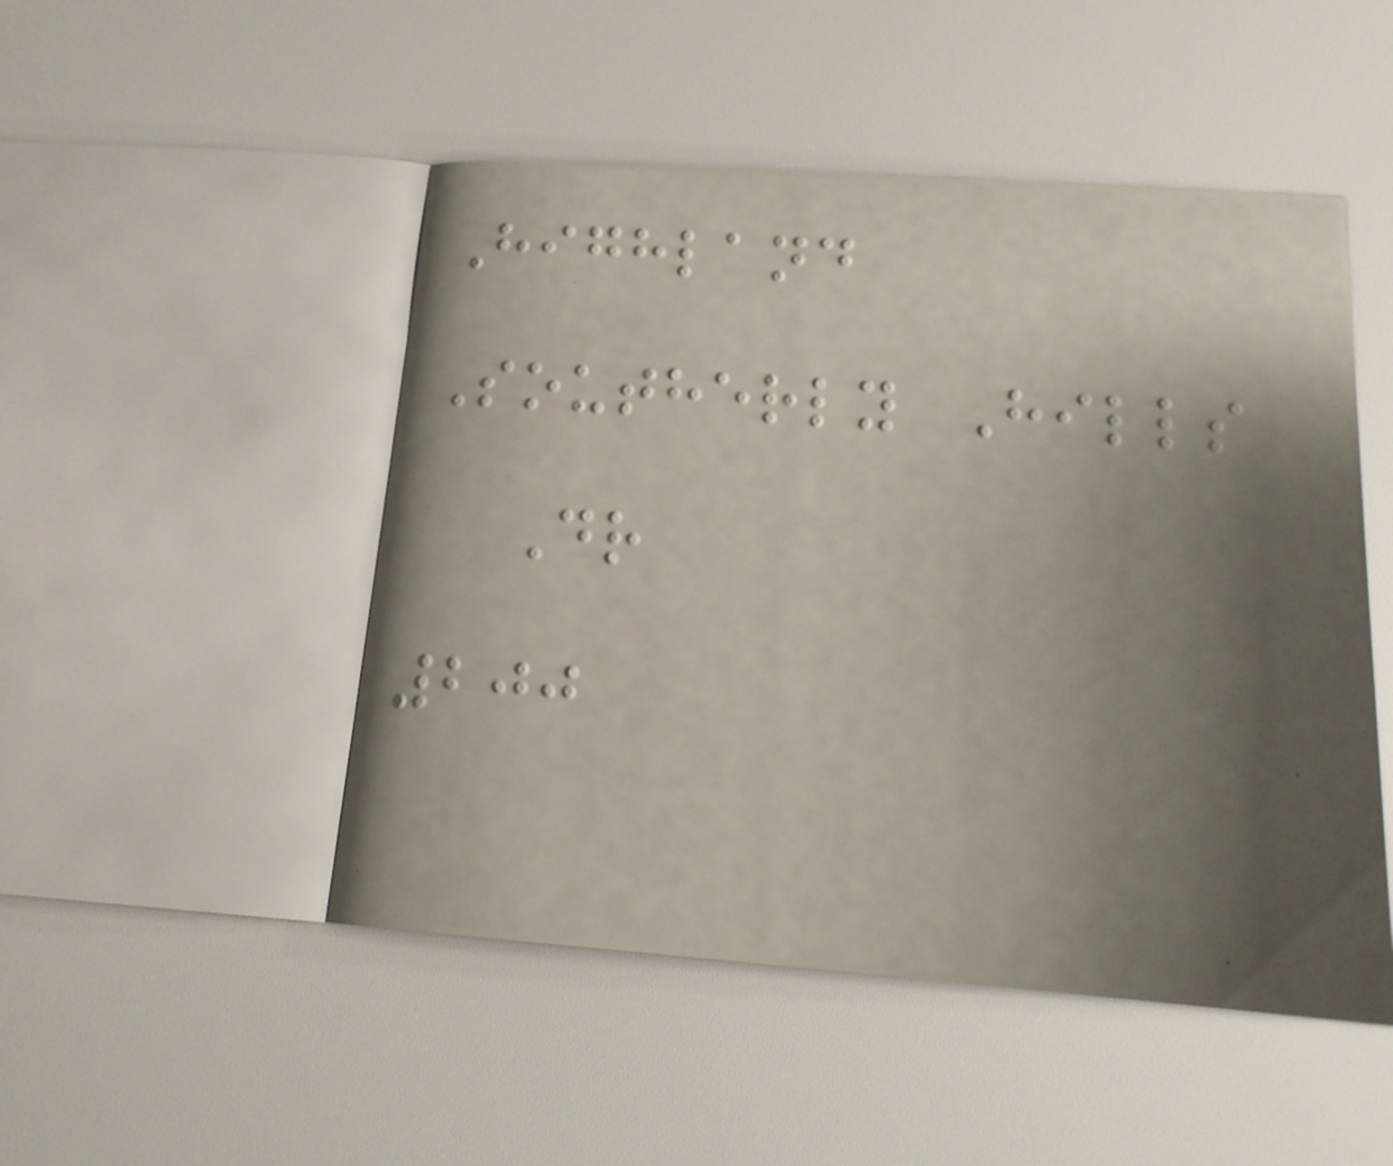Highland
Southerly Hills
Dr
200
